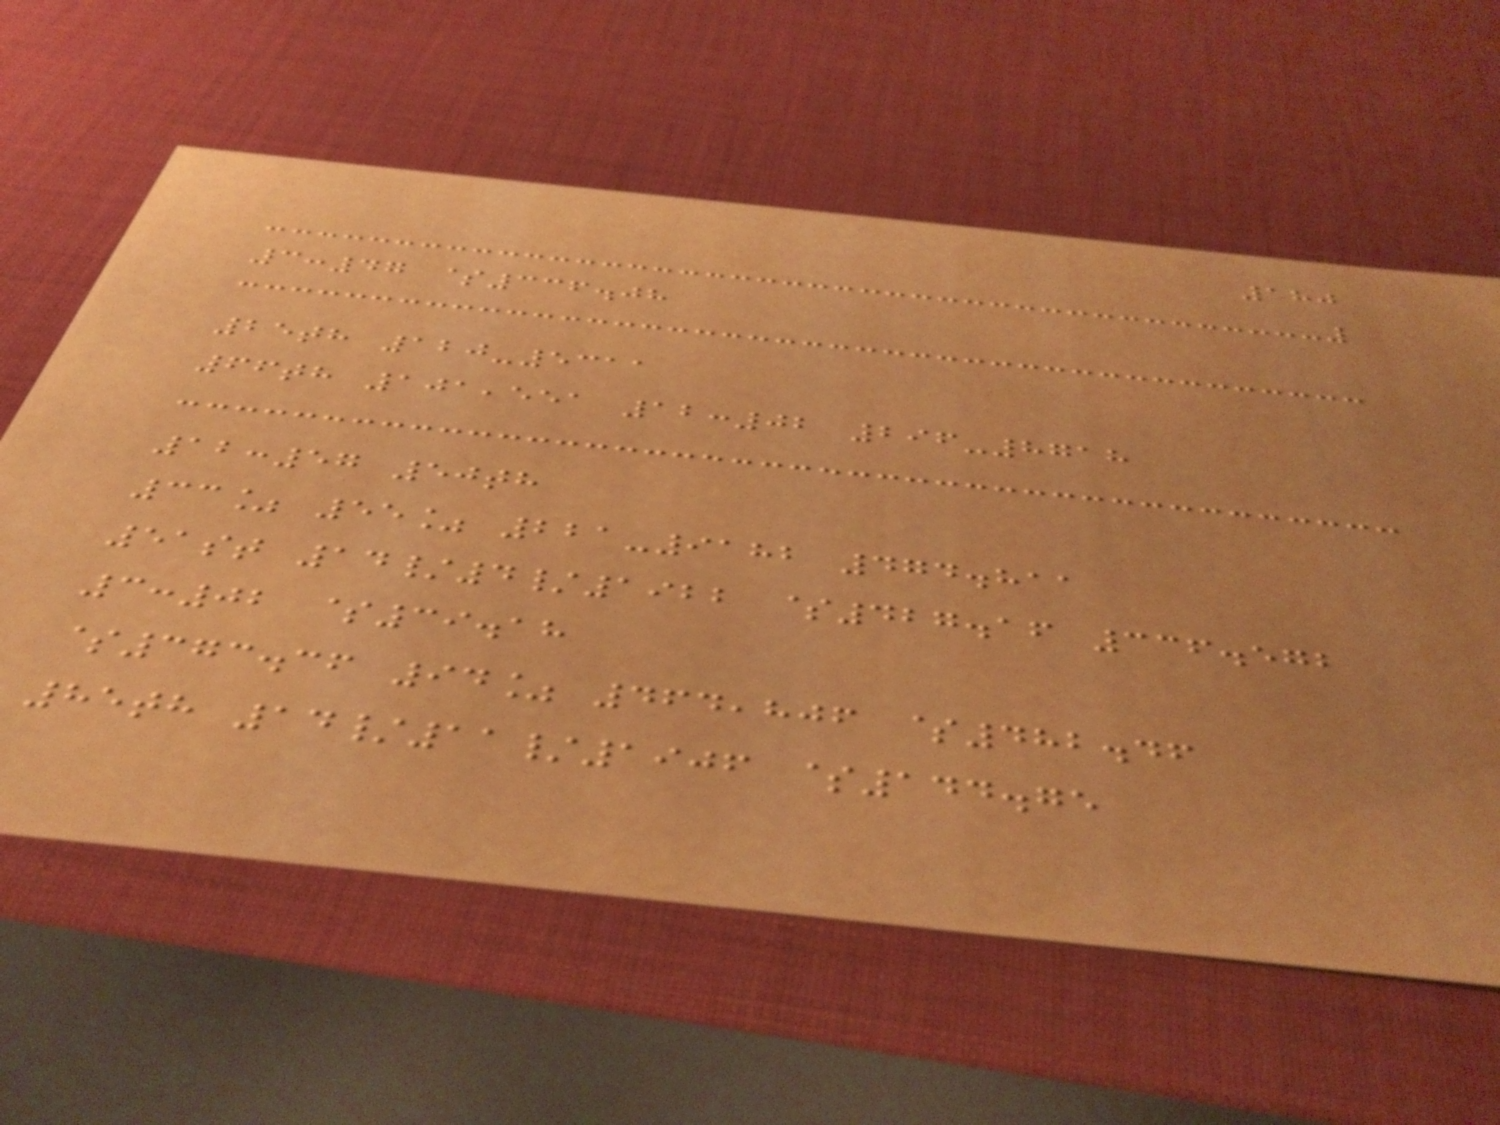180
3:47 $336.08
25th 120-5311
66th 101,551 12:02 296-8718
12:57 50th
33% 55% 221-9182 474.811
51st 14/4/1922 $427.16 336.572
3:02 $39.18
$373.36 94% 464,806 $482.46
85th 14/11/1906 $144.75
